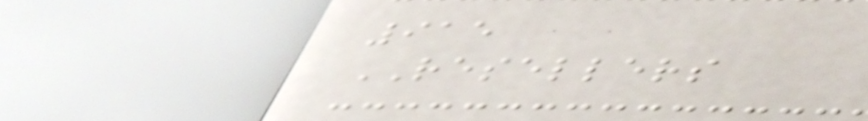915
RESELLERS
